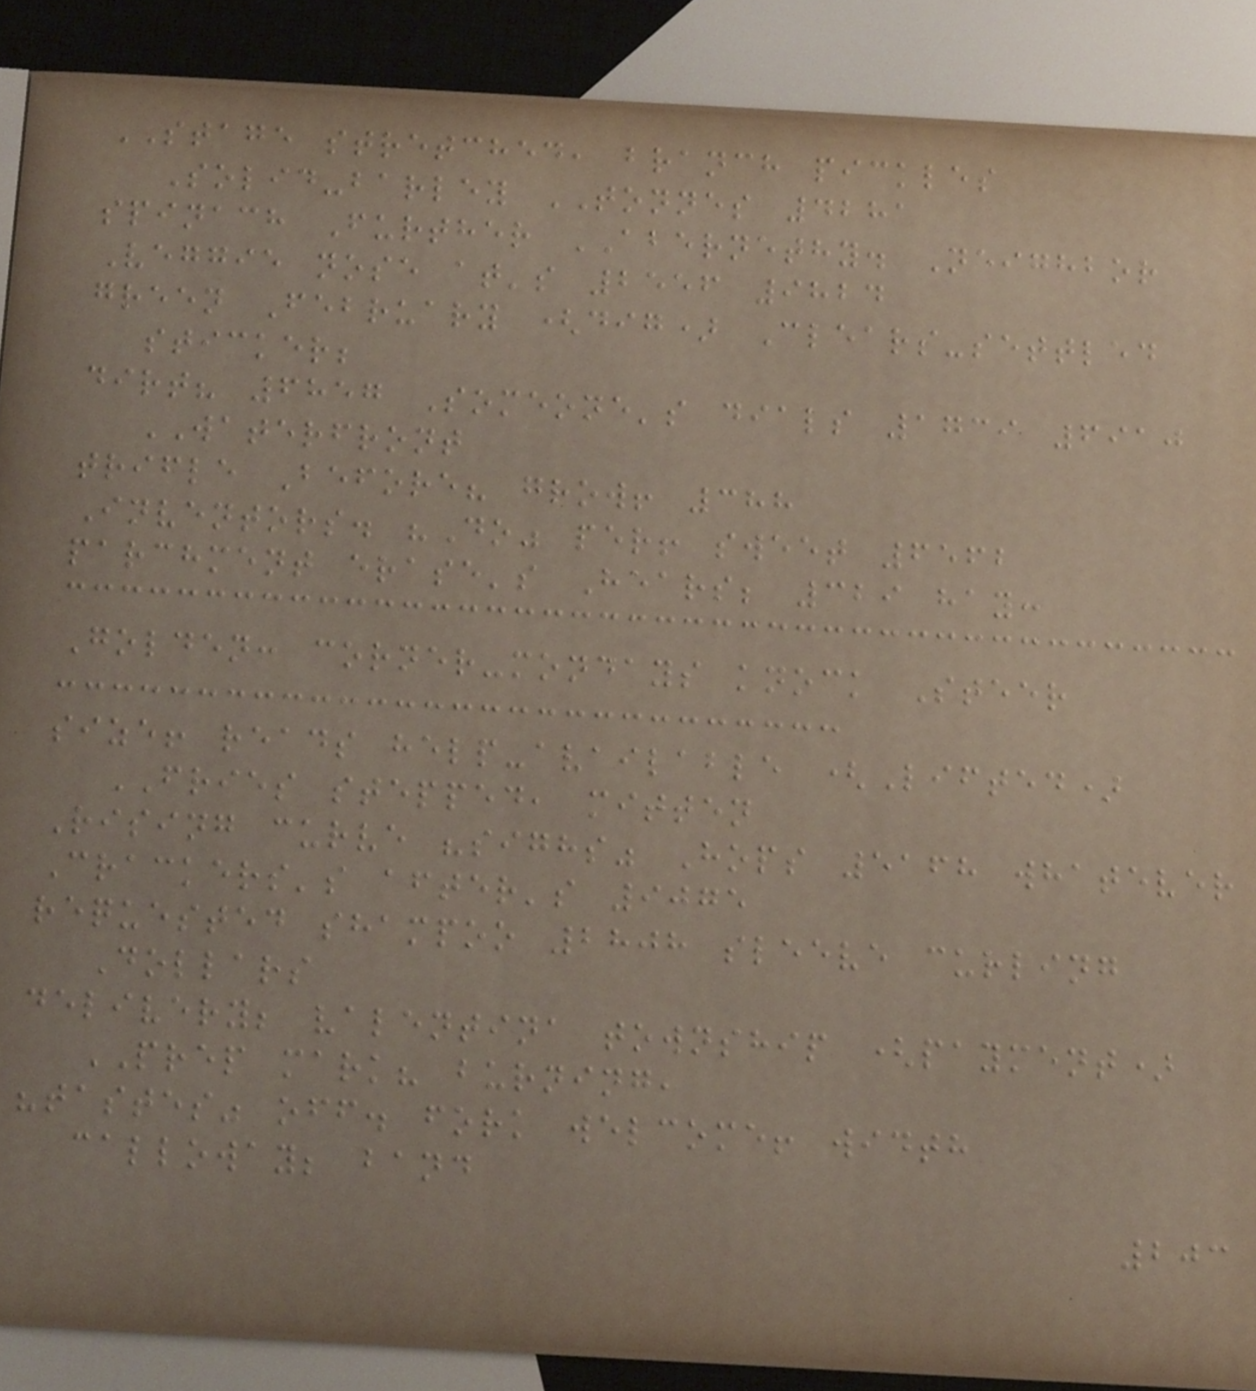STAGE stretched, branch pickles
Solid-barley TONNES 4281
spinach Further ABERNETHY. Neighbor
Veggie nose at's 2556 9824
green February (dig) Clears-settled
sticker;
dirt? 6857 Someone's dials 1739 6910
WATERFRONT
trifle Before? grow! 388
Inventors. "Do" per! sweet 6562
parchment erase's Hears; 329 hay:
Golden: corner-mondays knock Steer
size! reads help-available (Lifted)
FRIES stepped, mitten
Rising curve "sighs" Hops 5168 whatever
Crackers's after's 9075
requested shampoo 2808 sleeve curling
Dollars
delivery; valentina township (payment)
PREP mark? burning,
"tastes" off. fork welcome! width
calloway; band
203
